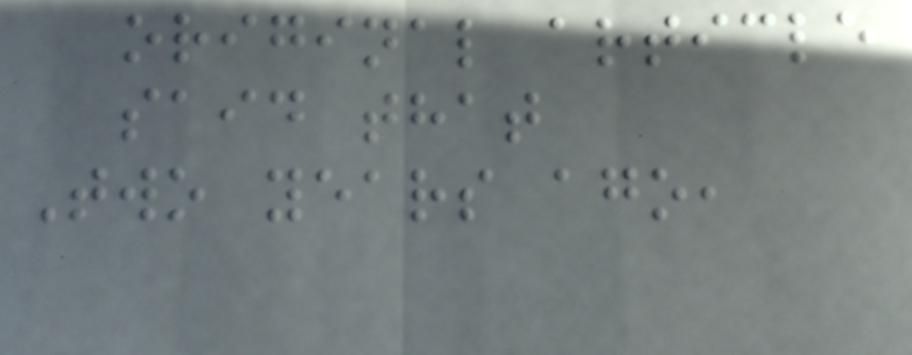original article
said that
Two years ago,
